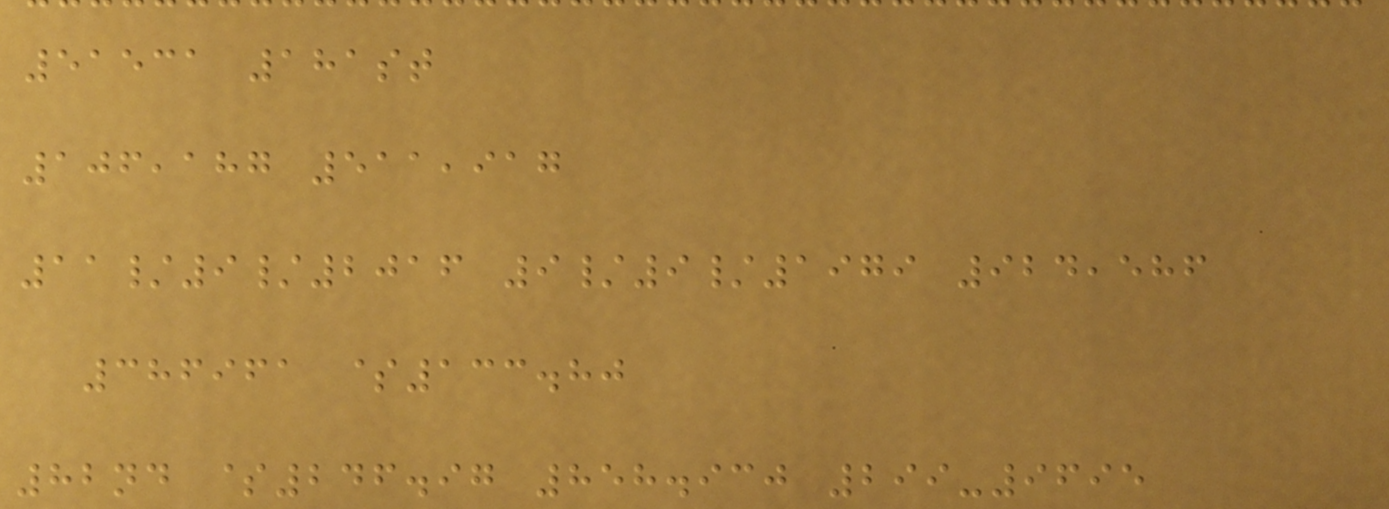51531 181st
106,187 511,917
11/9/2016 9/9/1979 924,586
386961 $133.80
82nd $246.97 858.930 299-9695
